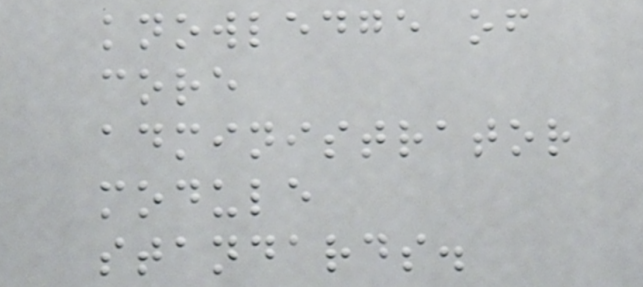knowledge of
core
administrator
module
standards.
